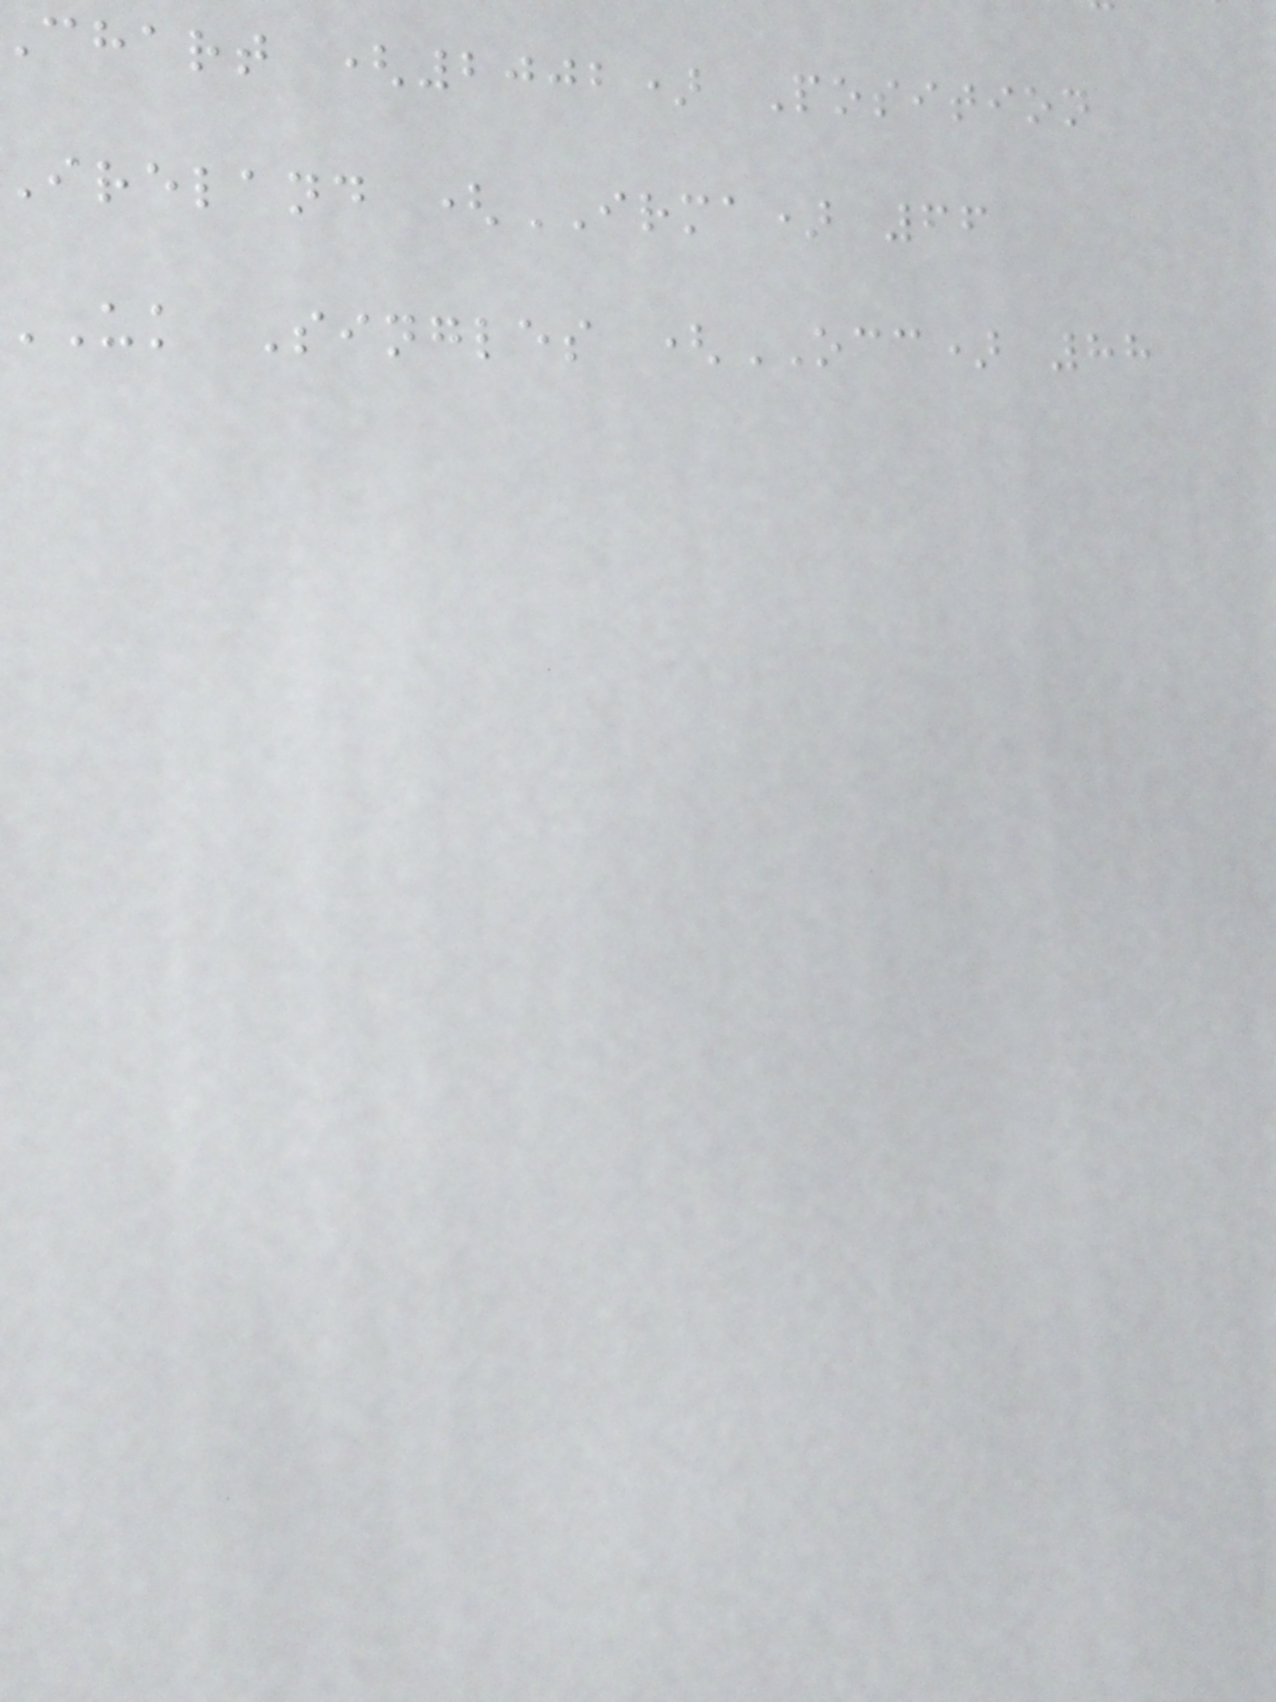chart (2002) Position
ireland (IRMA) 66
uk Singles (OCC) 88
